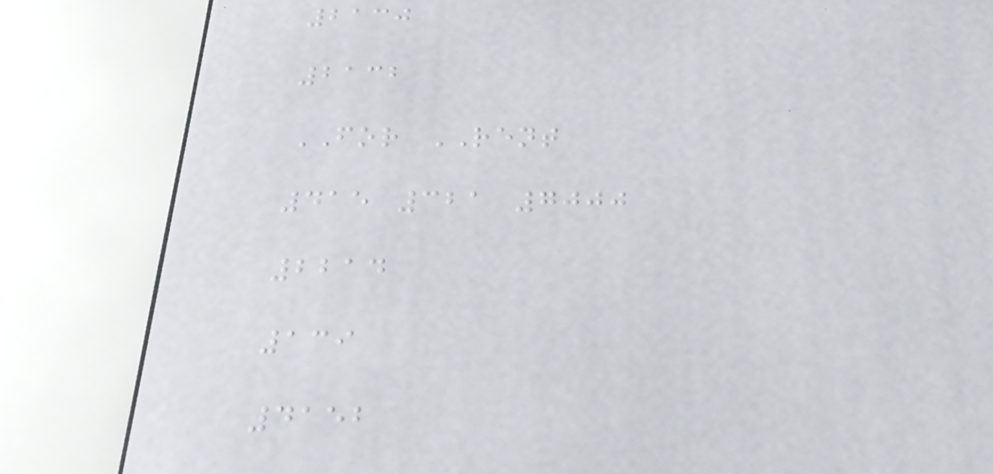2130
2132
FOR RENT
415 321 7000
2214
139
4152
